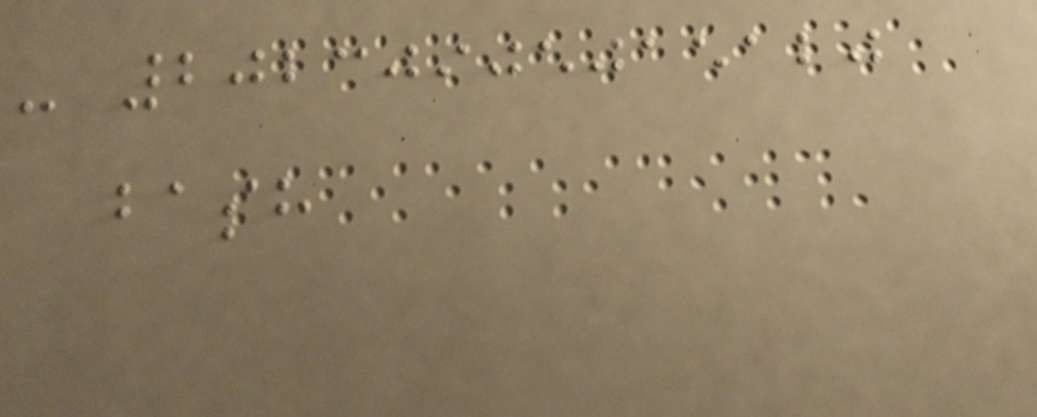- 20230905015120
bash
